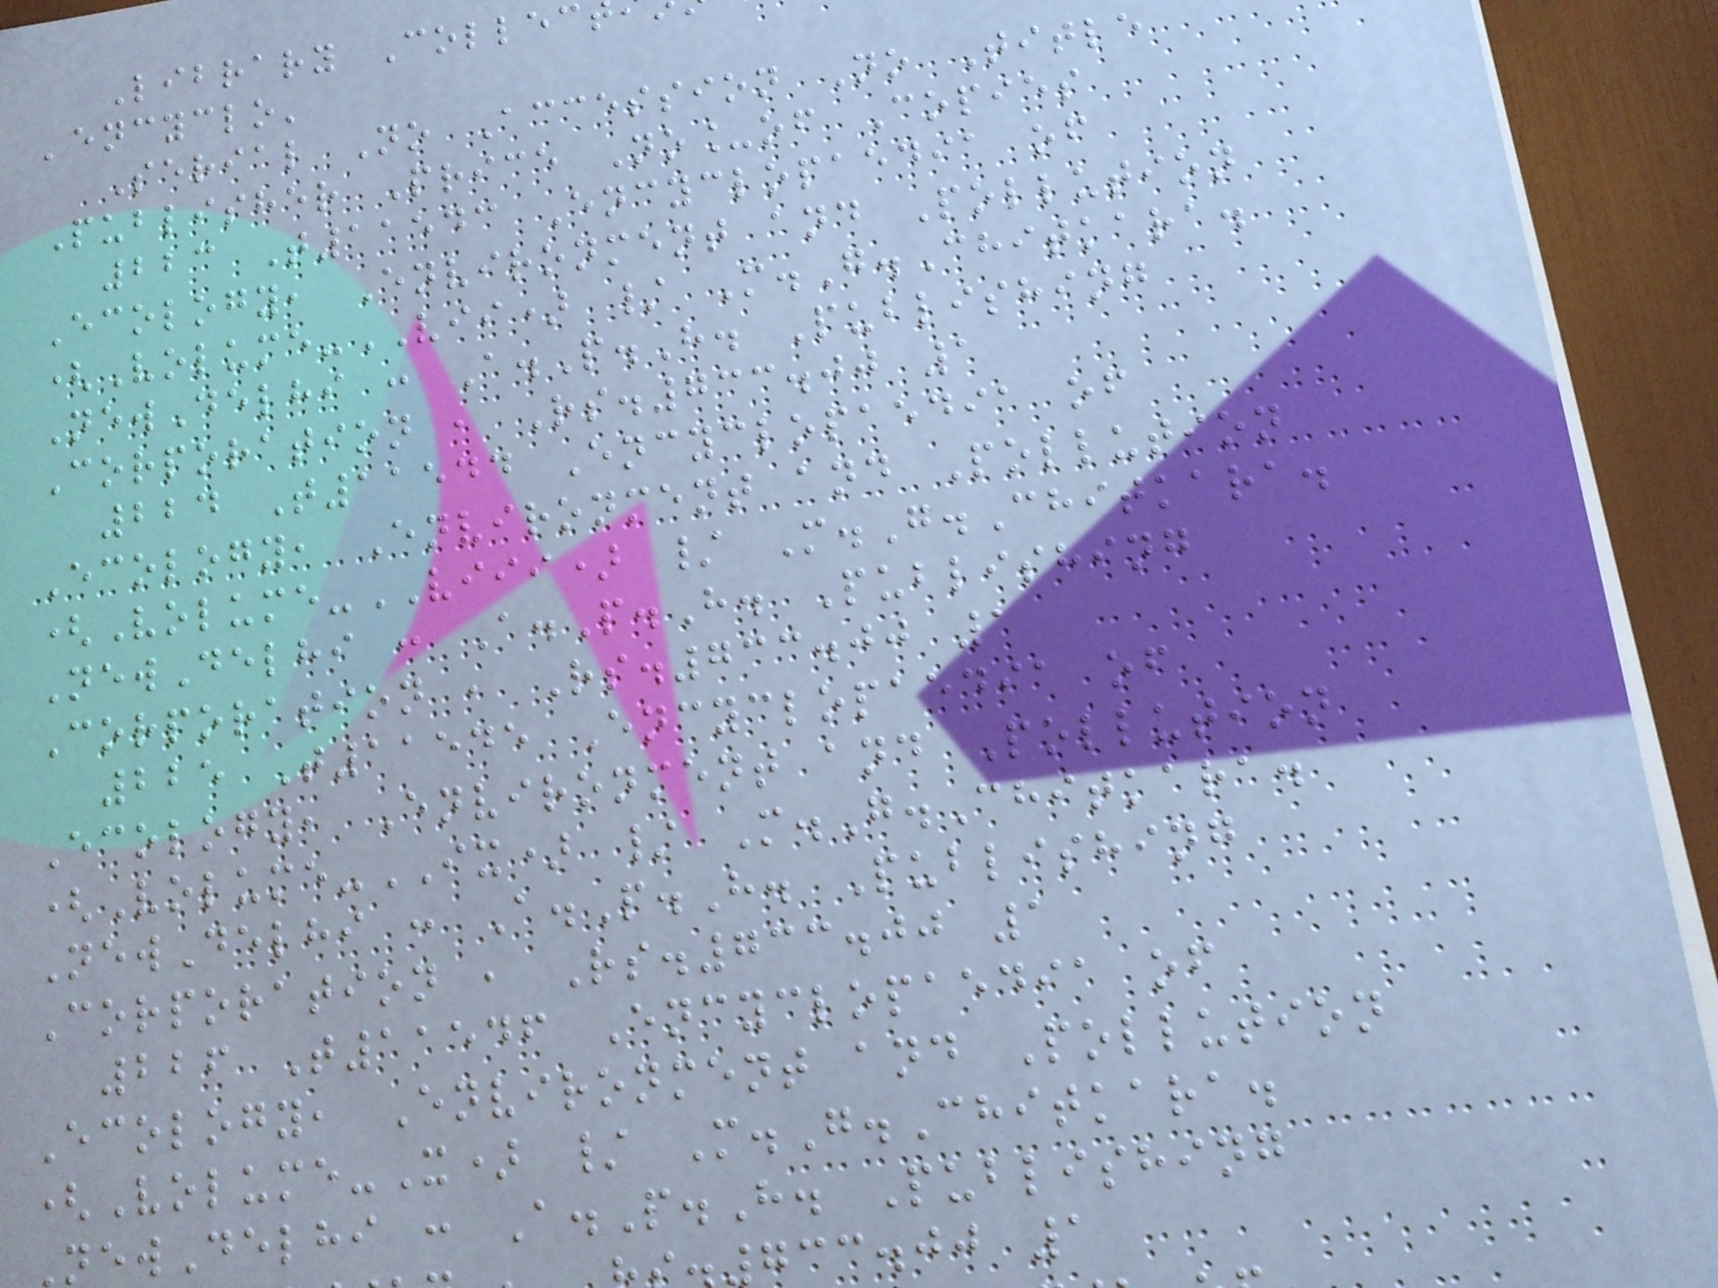Library Collec
'encyclo'
Serial No Accession No Title
Publisher Price No_of Copies
223 T11543 Encyclopaedia of
Ecology, Environment and Pollution
(Volume-VII) / M.G.Chitkara.
NewDelhi : A.P.H. Publishing
Corporation , Rs.733.00 1
224 T11544 Encyclopaedia of
Ecology, Environment and Pollution
(Volume-VIII) / M.G.Chitkara.
NewDelhi : A.P.H. Publishing
Corporation , Rs.733.00 1
225 T11545 Encyclopaedia of
Ecology, Environment and Pollution
(Volume-IX) / M.G.Chitkara.
NewDelhi : A.P.H. Publishing
Corporation , Rs.733.00 1
226 T11546 Encyclopaedia of
Ecology, Environment and Pollution
(Volume-X) / M.G.Chitkara.
ewDelhi : A.P.H. Publishing
733.00 1
